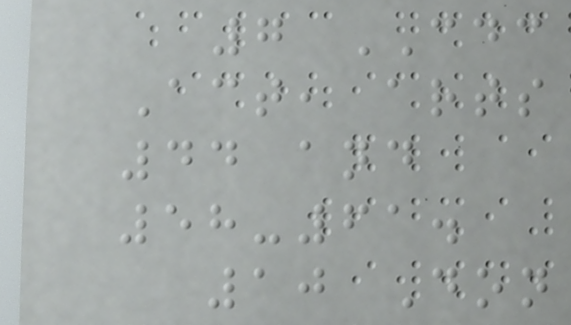7 CDC
Act, arts
44 and
58-61.
10 Don
